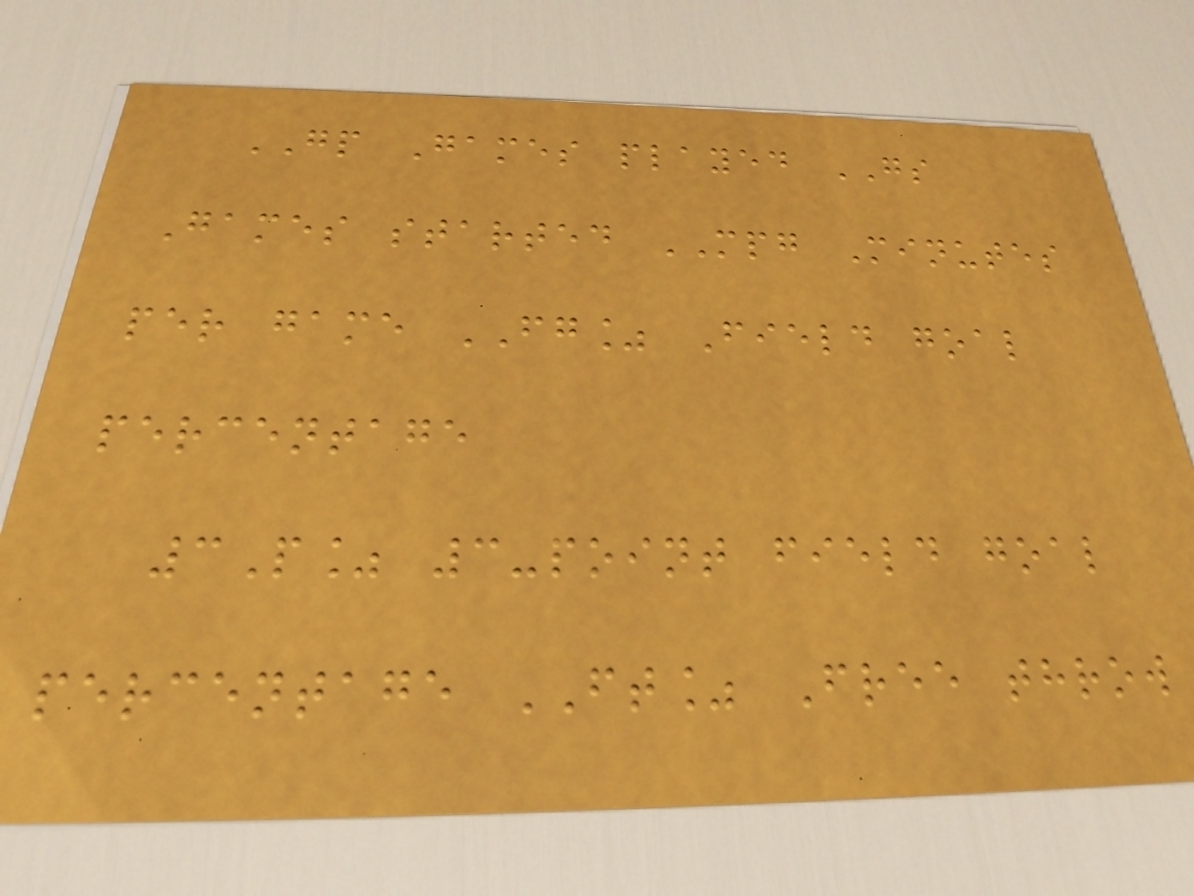GP Games played GS
Games started MPG Minutes
per game FG% Field goal
percentage
3P% 3-point field goal
percentage FT% Free throw
